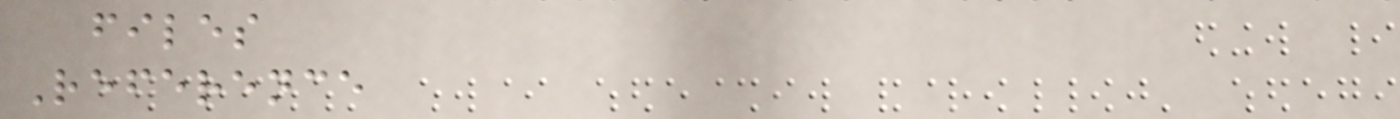files
Reference
